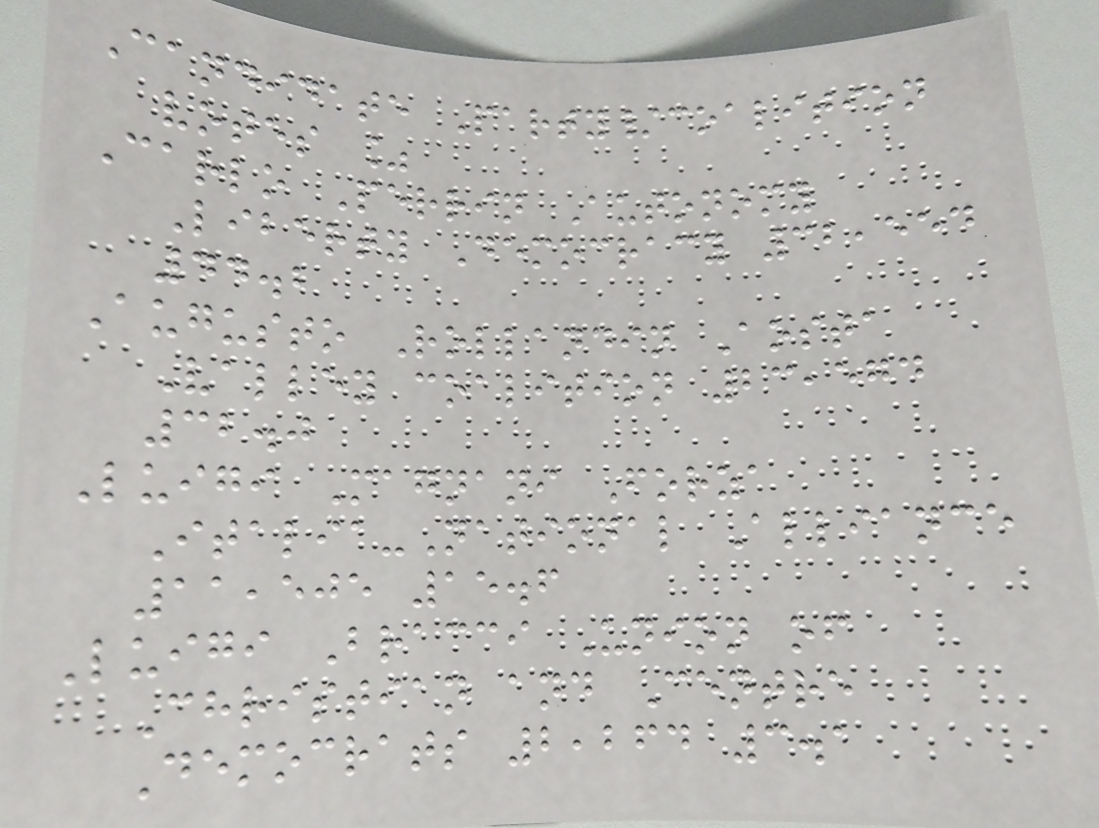Candidate Party/coalition
votes %
Carlo Perrin Autonomy
Liberty Democracy 32,554
44.2
Augusto Rollandin Aosta
Valley coalition 23,574
32.0
Luigi Magnani Forza
Italia-National Alliance
11,505 15.6
Luigi Bracci Union of
Christian and Centre
Democrats 2,264 3.1
